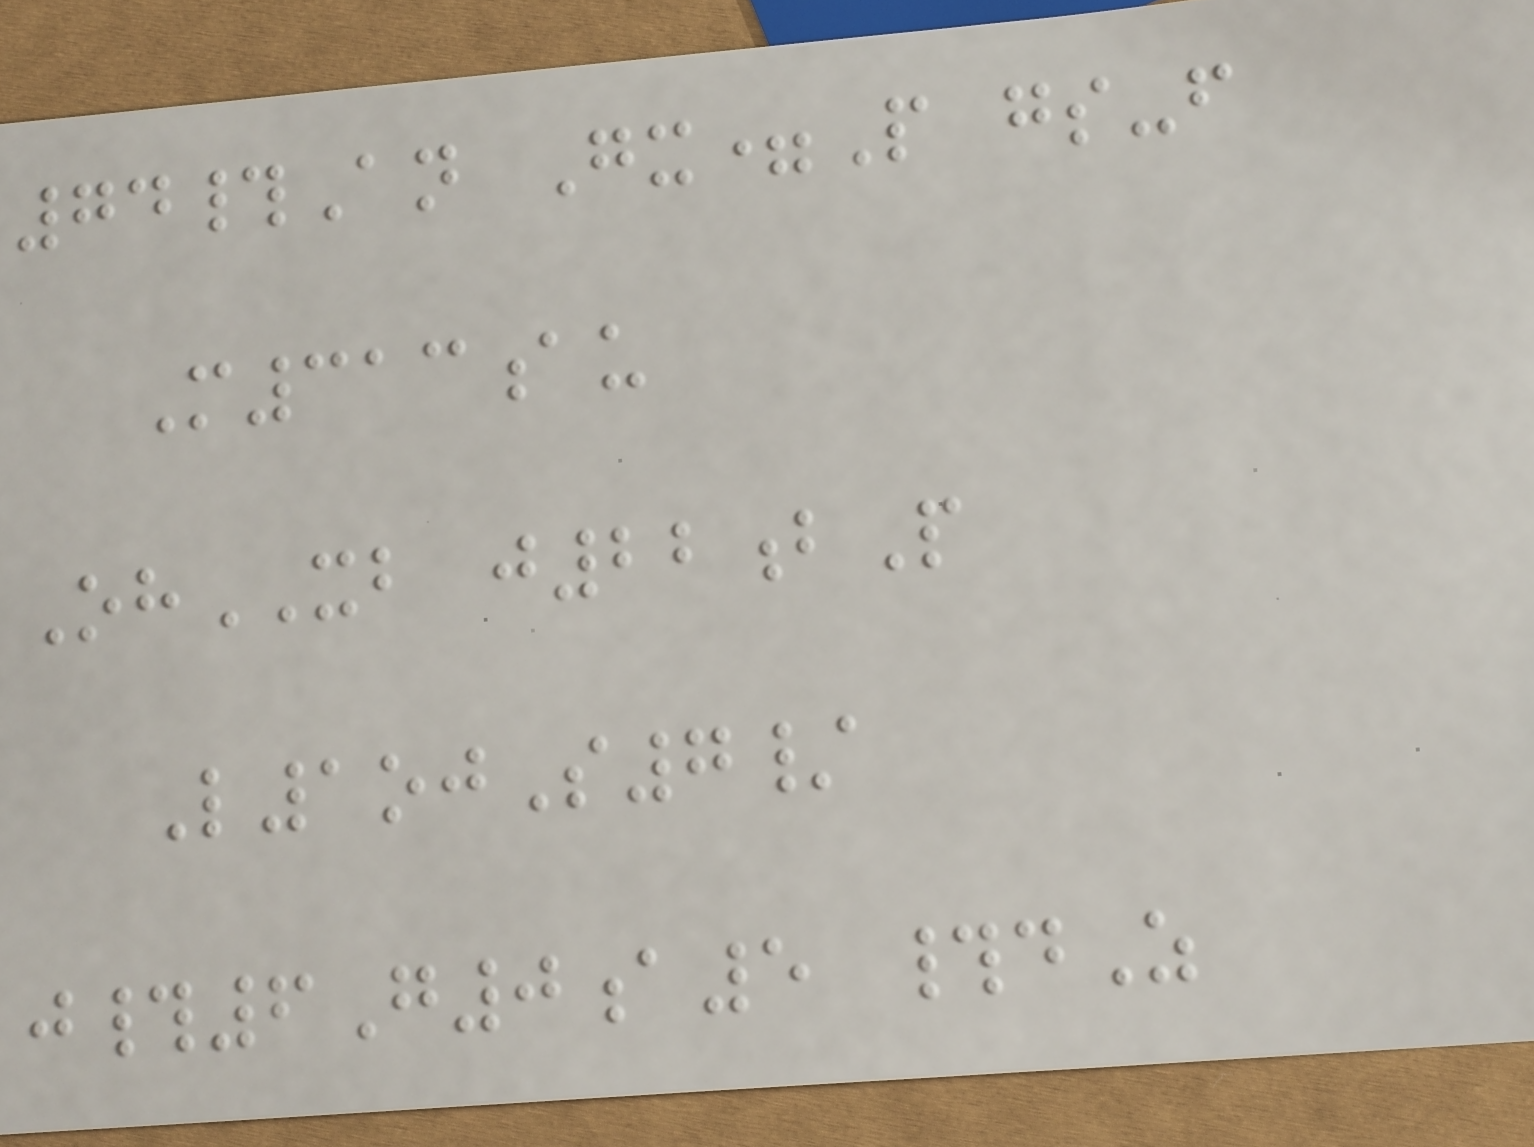74#An Gx=P gs-f
M313au
OhXB j22bP
L1ojS7/
j#6G0a5 #dZ
